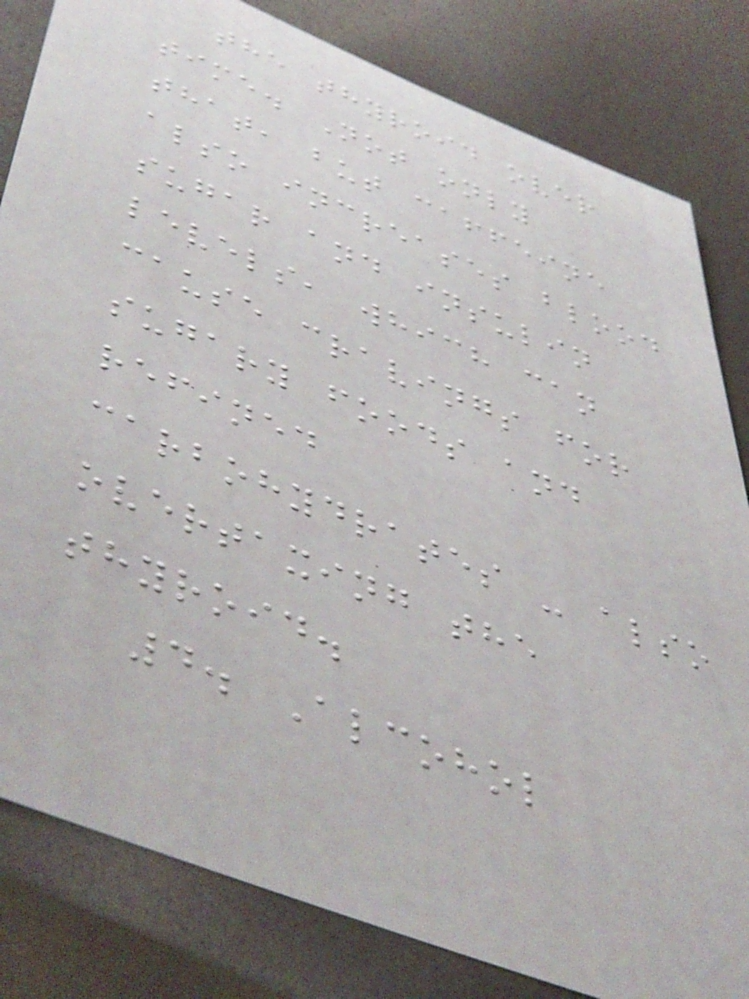the thyroid over
time. Not only
that, but caffeine
also increases blood
sugar and insulin
levels, which can
cause cravings for
sugary foods and
refined
carbohydrates - also
overtaxing the
thyroid.
4. Alcohol
